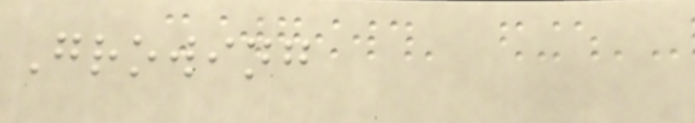Growing
